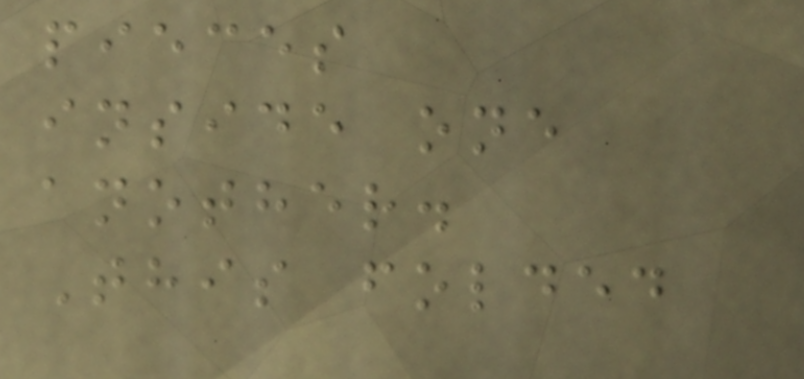pieces
inside one
another.
This folded
